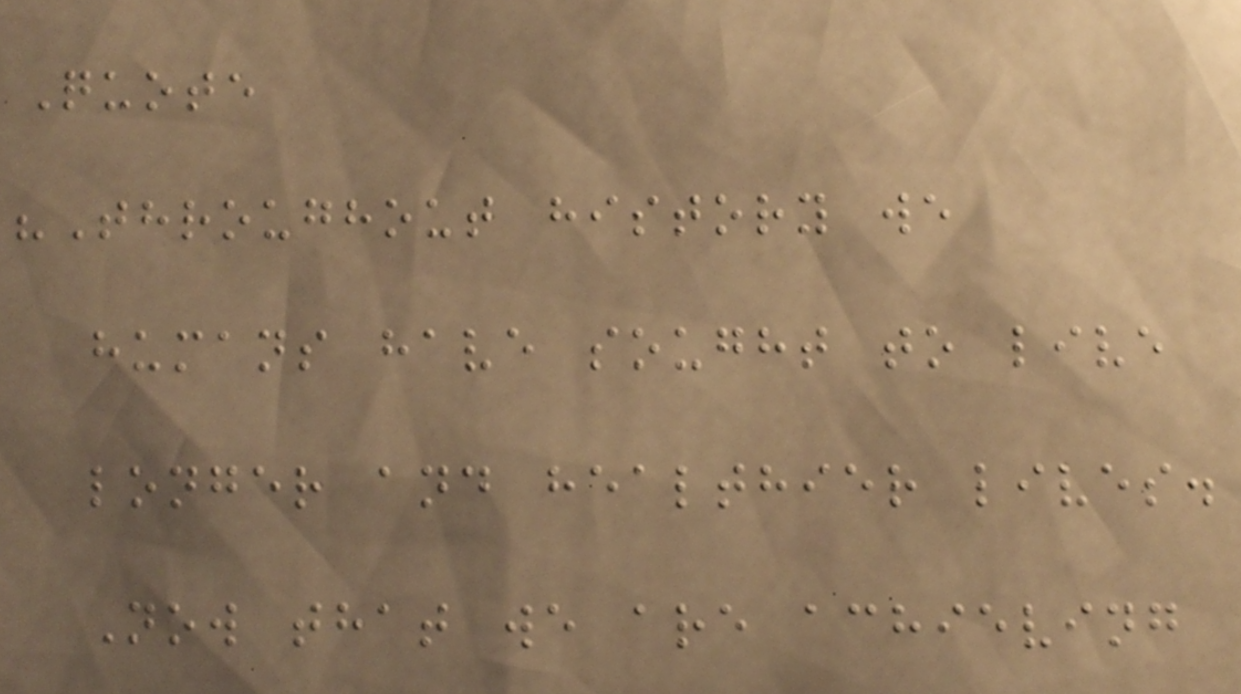Quote
"Throughout history we
humans have sought to live
longer and healthier lives.
Now that we are achieving
